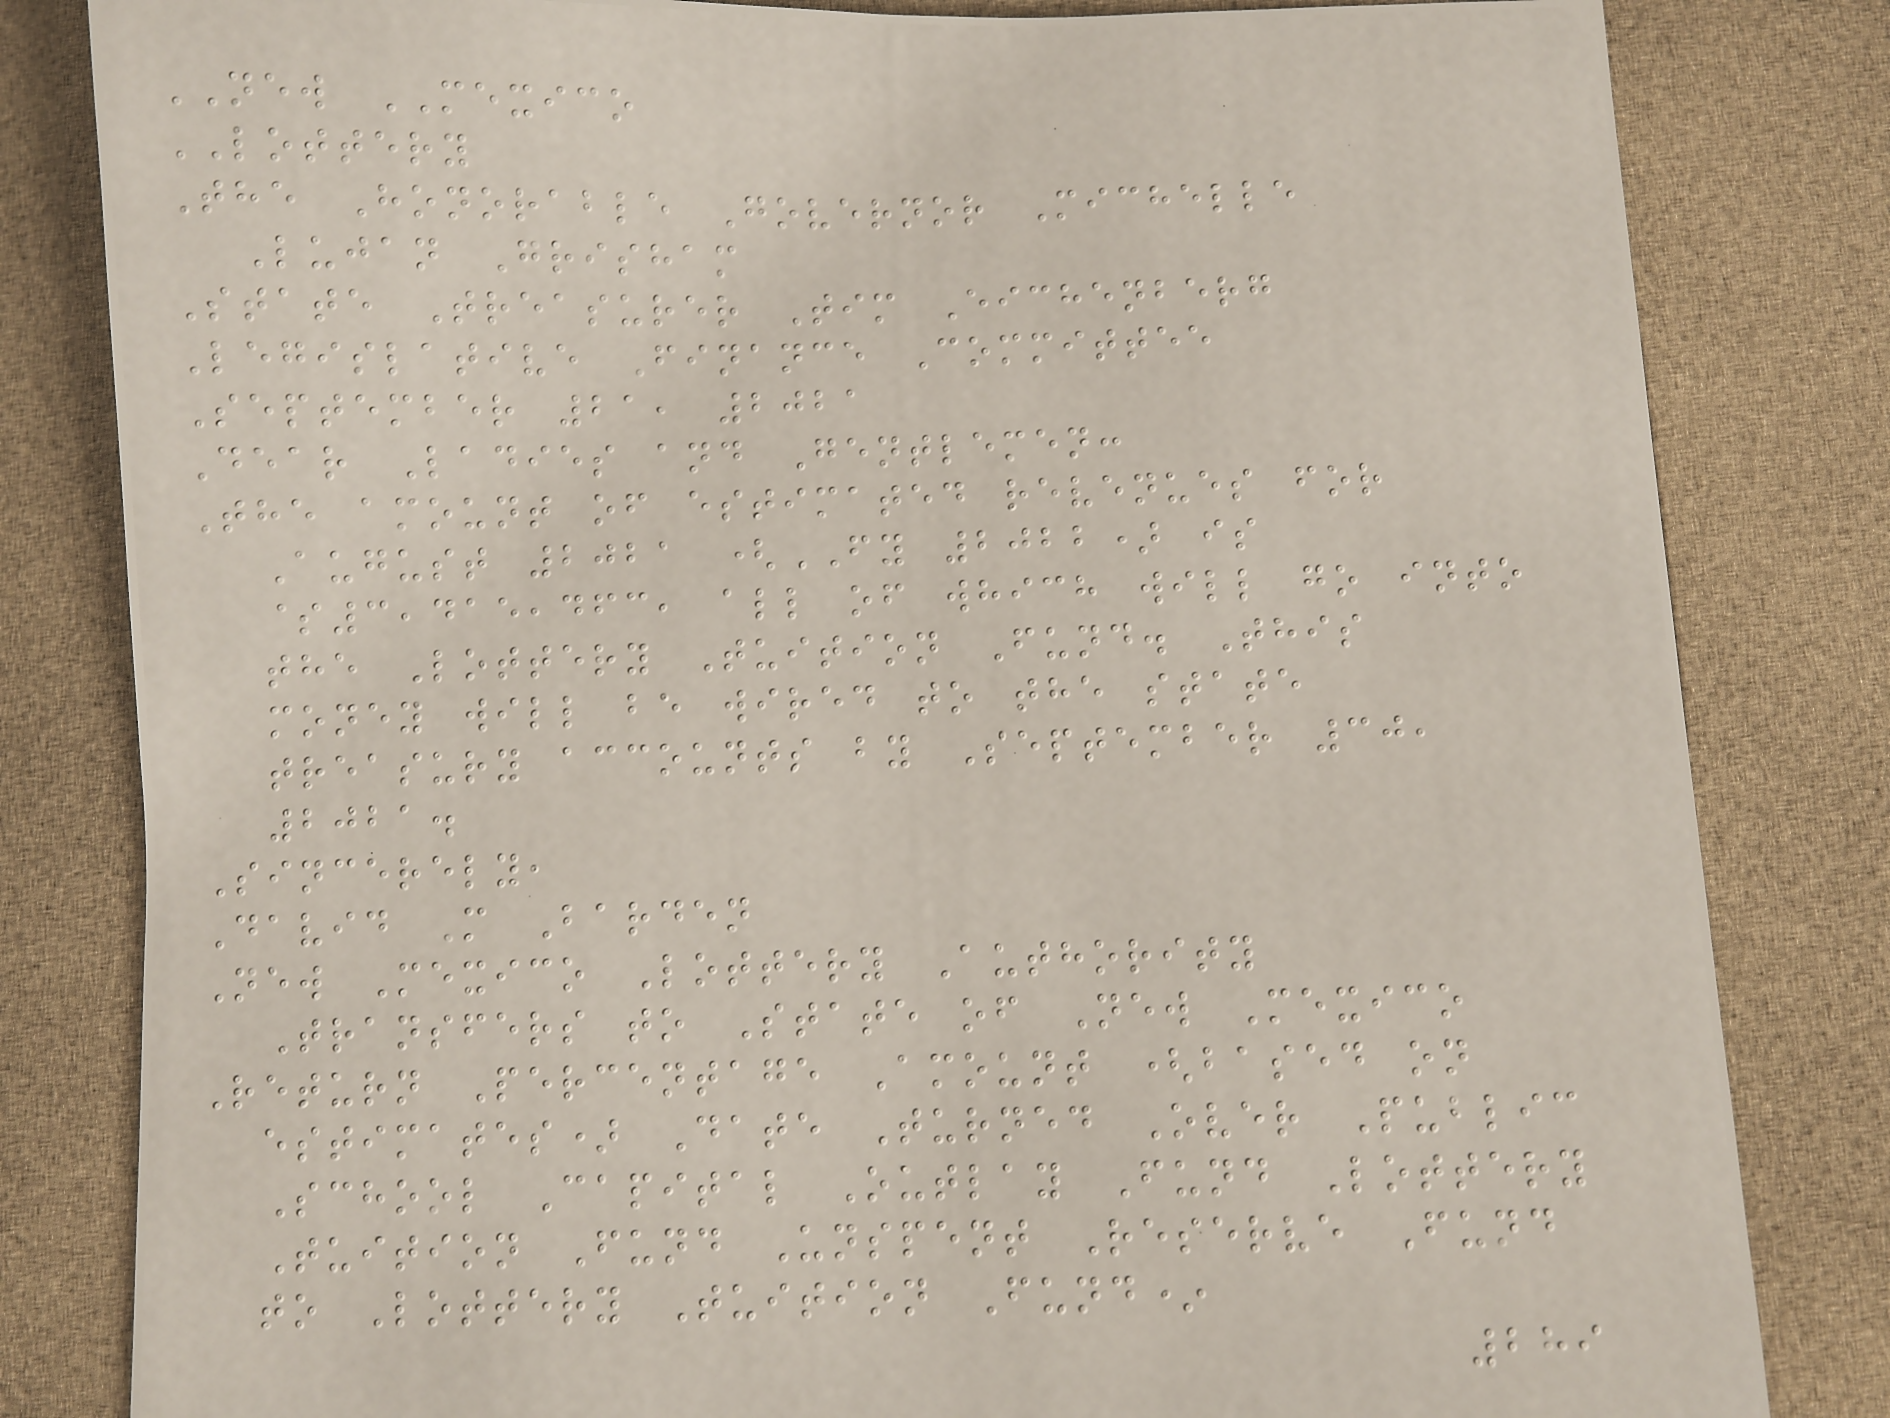NEW MEXICO
LOTTERY
The Honorable Governor Michelle
Lujan Grisham
State Treasurer Tim Eichenberg
Legislative Finance Committee
September 21, 2021
Dear Ladies and Gentlemen:
The amount of estimated revenues for
August 2021 (FY 2022) is
$3,415,463, all of which will go into
the Lottery Tuition Fund. This
money will be wired to the state
treasury accounts by September 30,
2021.
Sincerely,
David M Barden
New Mexico Lottery Authority
Transfers to State of New Mexico
Return Percentage Amount (based on
estimates) Date Turned Over Public
School Capital Outlay Fund Lottery
Tuition Fund Unspent Reserve Fund
to Lottery Tuition Fund*
289
